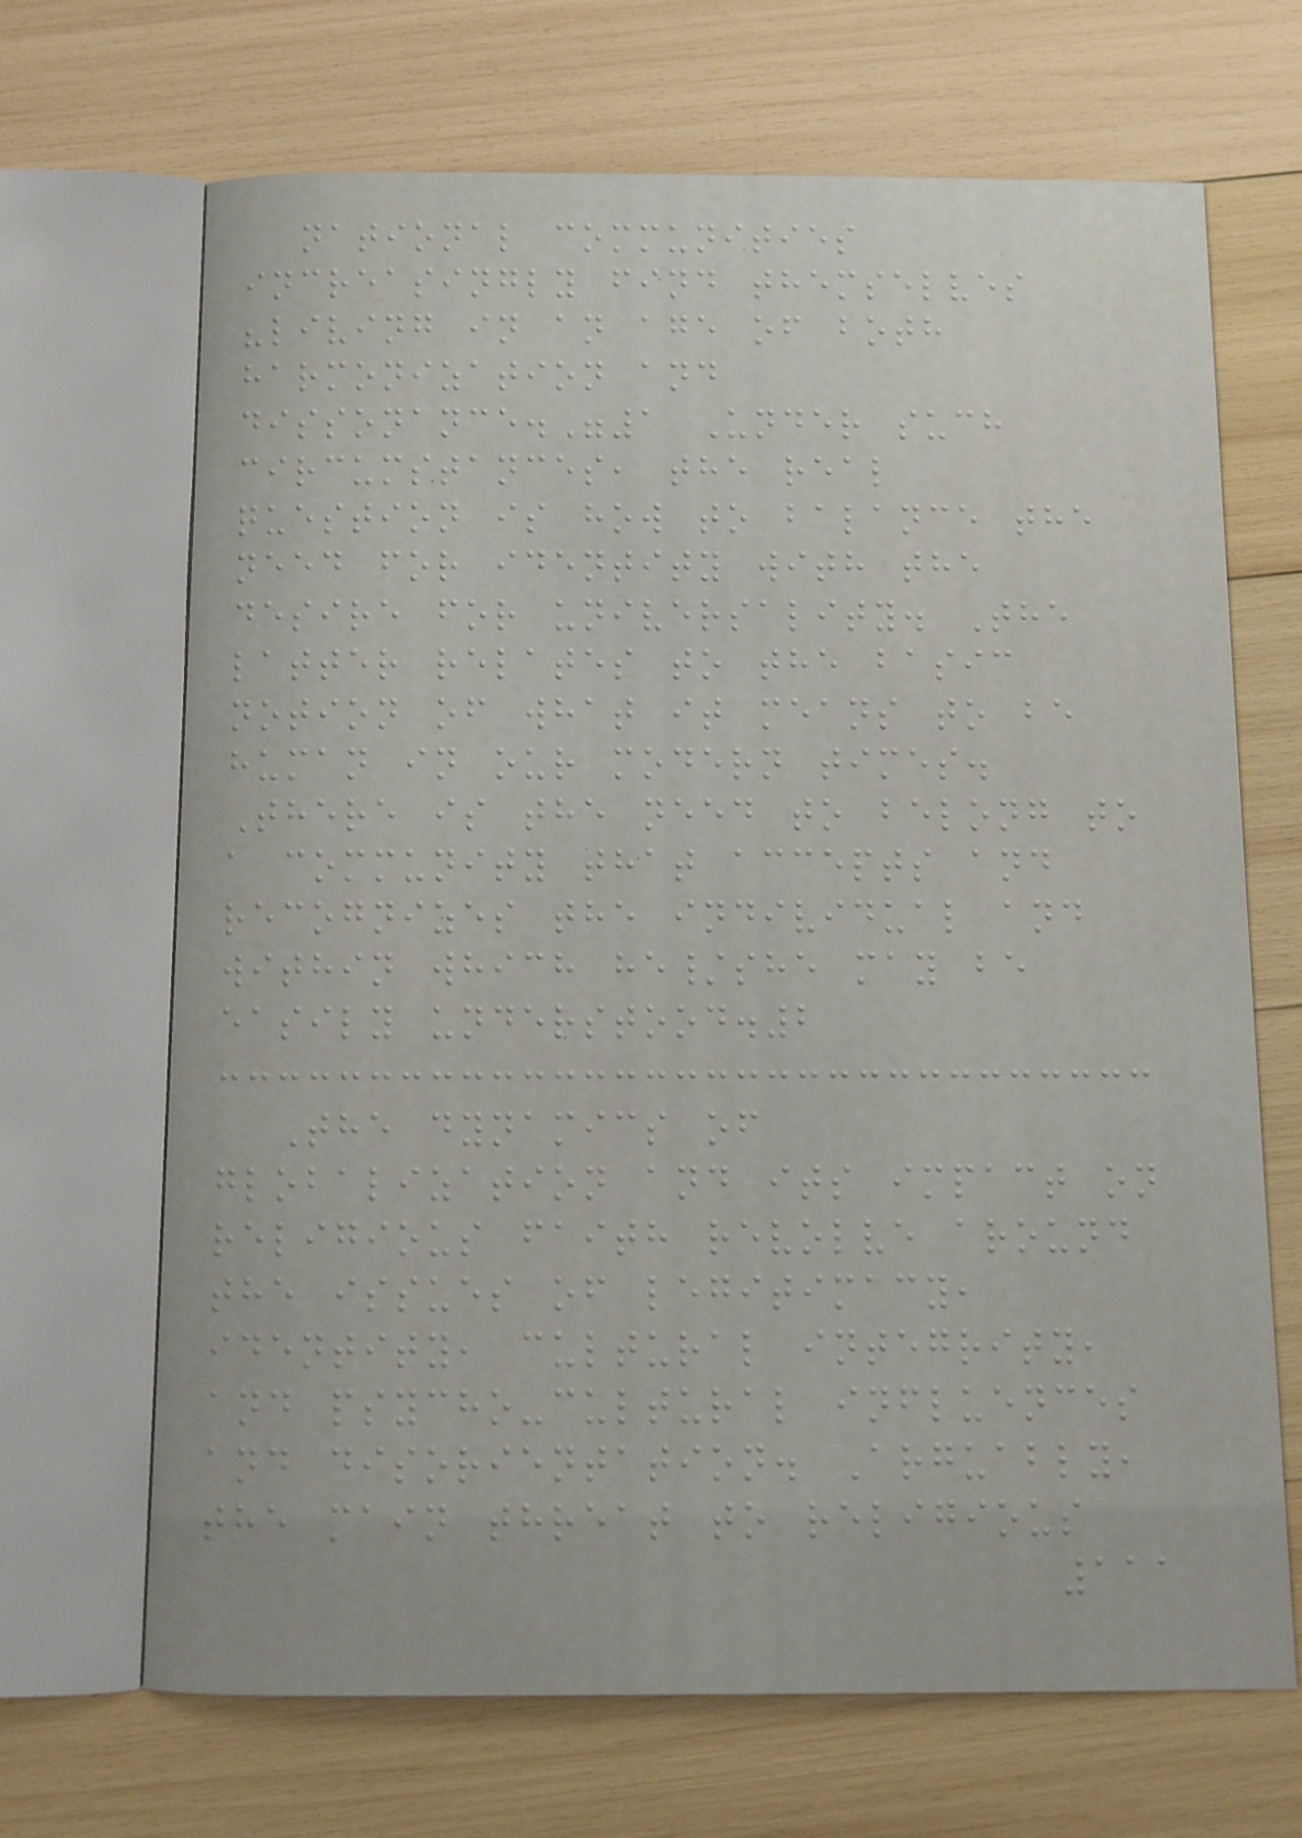national communities
increasingly find themselves
"living in an age of both
harmonization and
dissonance."1 Under such
circumstances, the real
question is how to balance the
need for identity with the
desire for universality. The
latter relates to the basic
notion of what it means to be
human in our modern times.
There is the need to belong to
a community that accepts and
recognizes the individual and
within which he/she may be
easily understood.2
The dynamics of
globalization and its impact on
religious faith revolve around
the issues of legitimacy,
identity, cultural integrity,
and psycho-cultural influences
and disorientation. Arguably,
the main threat to religious
111
